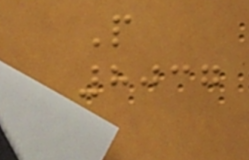P
8037
